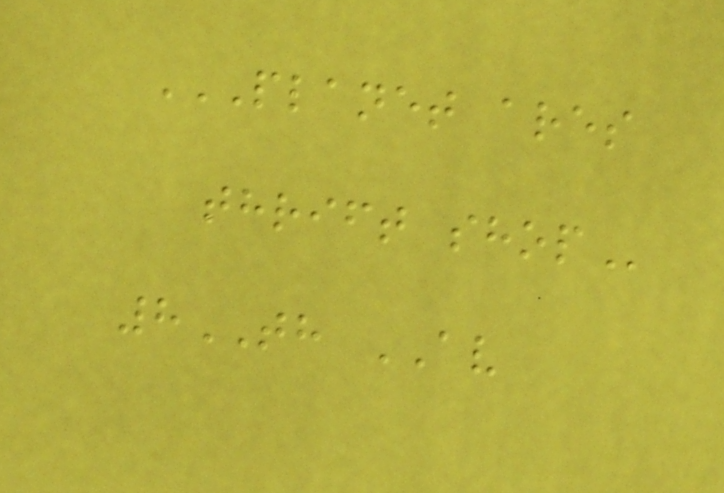PLANET ARES
THRIFT SHOP
8TH AV
